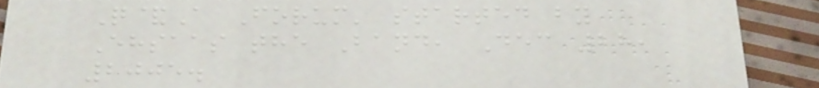Q&A Forum' started by
Ehsaas the Band, Dec 28,
2005.
